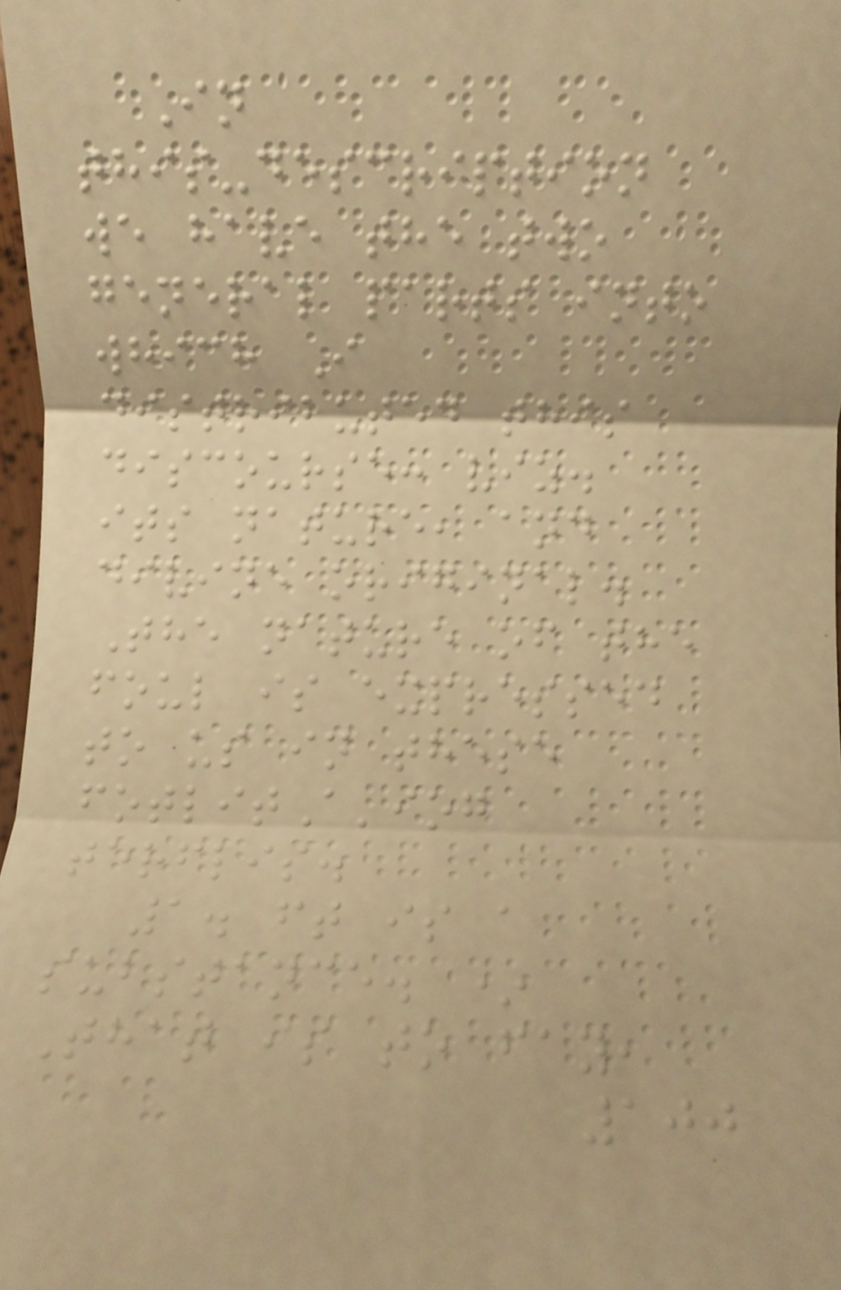In
this-description
we have the two
general parts into
which I
distributed this
discourse: viz.
its nature, and
divine original.
The nature of the
foul is expressed
to us in these
fotlitA'iog
terflis.
1. ft is a
substance. *
That is to fay,
100
